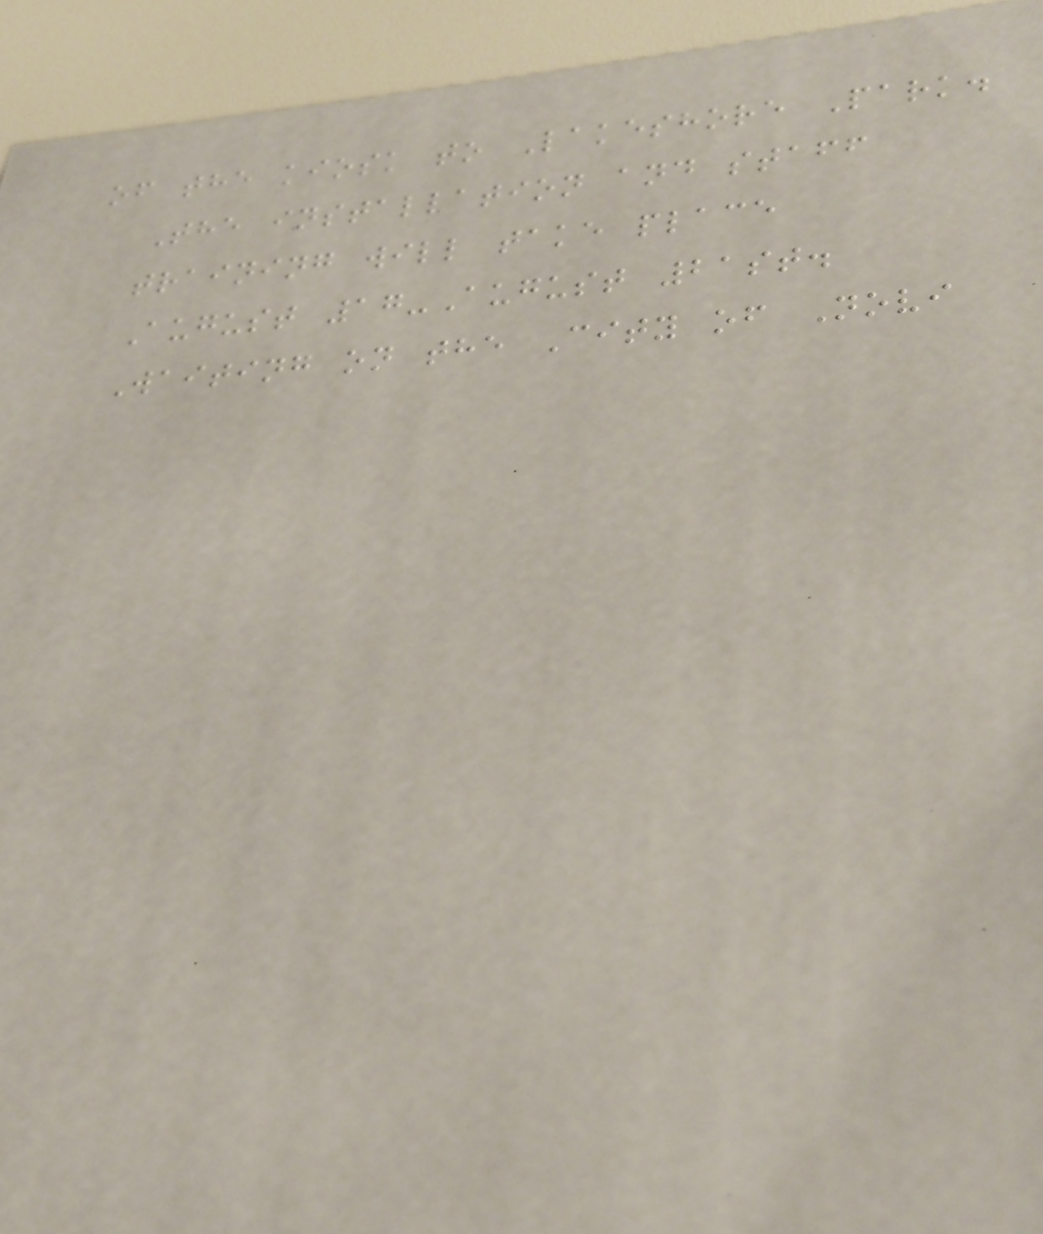of the kiosk to Lakeshore Park.
The installation and staff
training will take place
August 17-August 21st.
Waiting on the City of Novi
